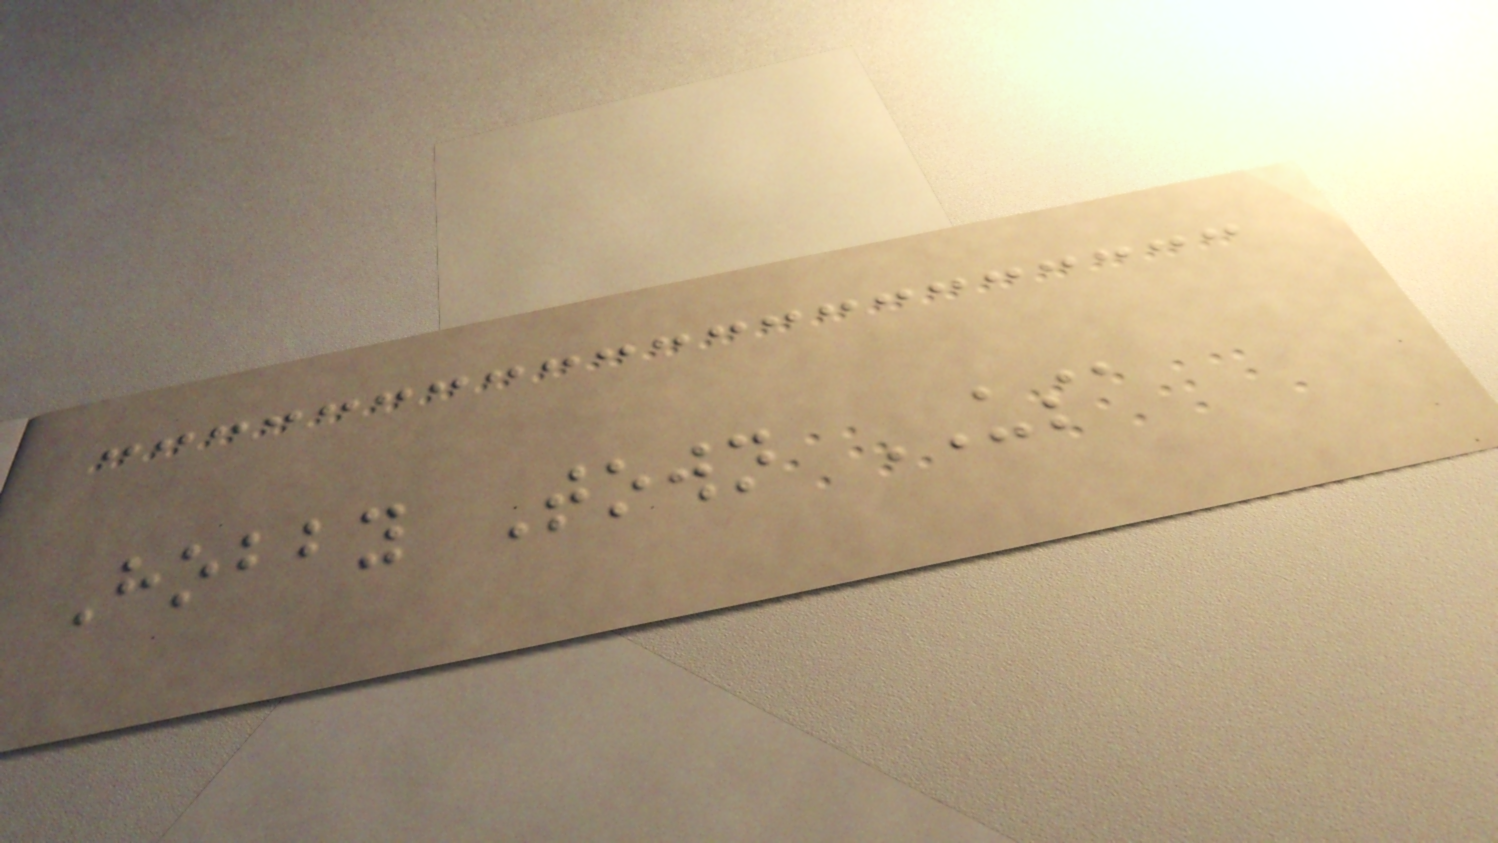Hobby Town USA
